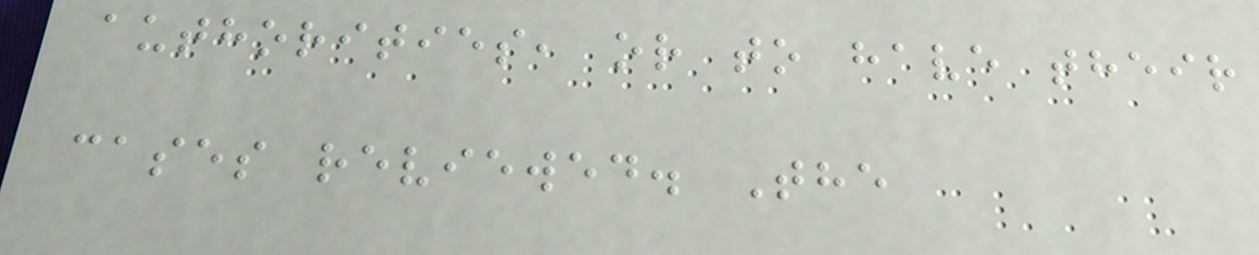authorities, or to have their
cases reviewed. The
